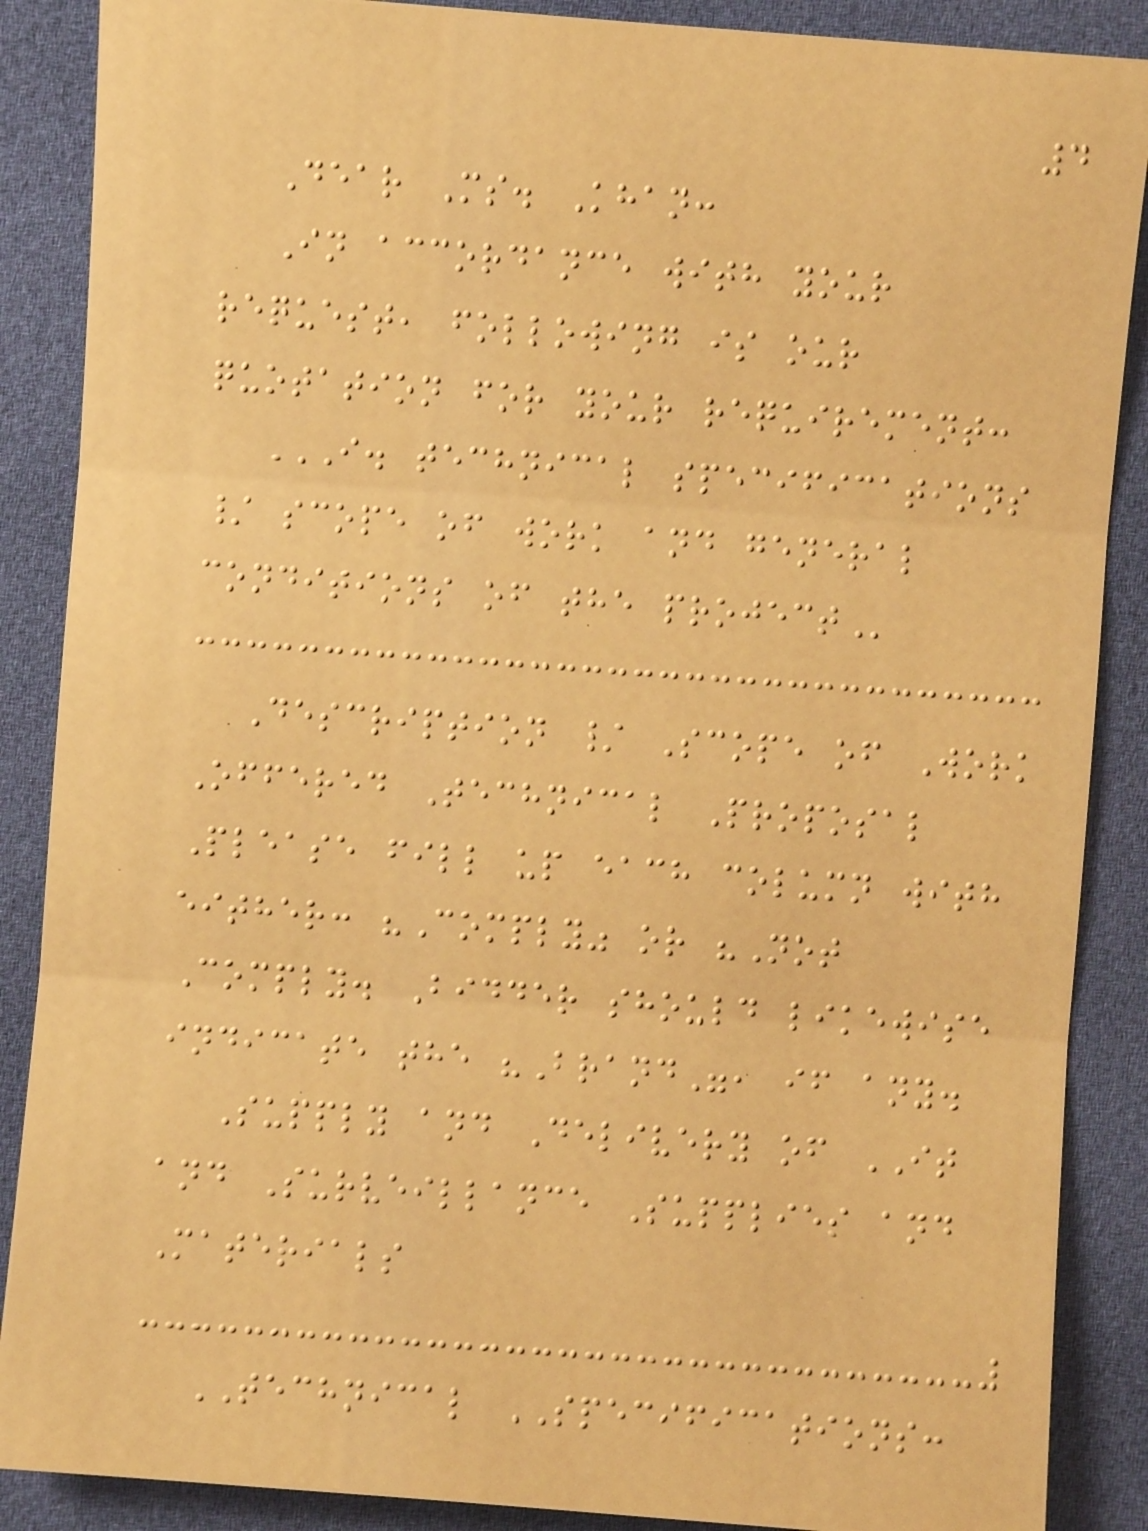4
Dear Ms. Khan:
In accordance with your
request, following is our
quotation for your requirement:
I. TECHNICAL SPECIFICATIONS
/ SCOPE OF WORK AND GENERAL
CONDITIONS OF THE PROJECT
Description / Scope of Work
Offered Technical Proposal
Please fill up each column with
either: "Comply" or "Not
Comply. Bidder should likewise
indicate the "Brand", if any.
Supply and Delivery of IT
and Surveillance Supplies and
Materials
TECHNICAL SPECIFICATIONS:
